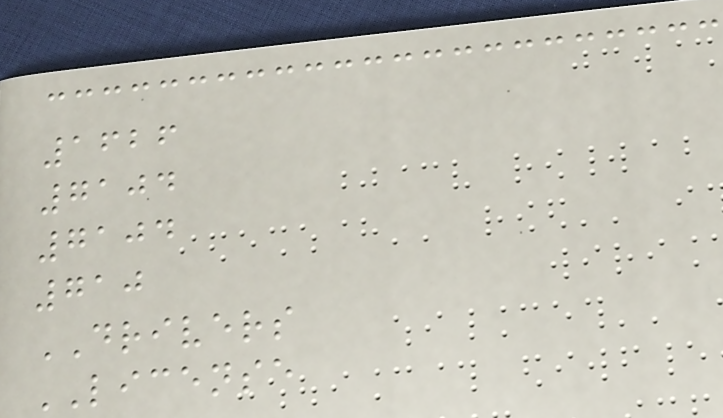1626
7104
7104
710
DRIVERS
LICENSE
